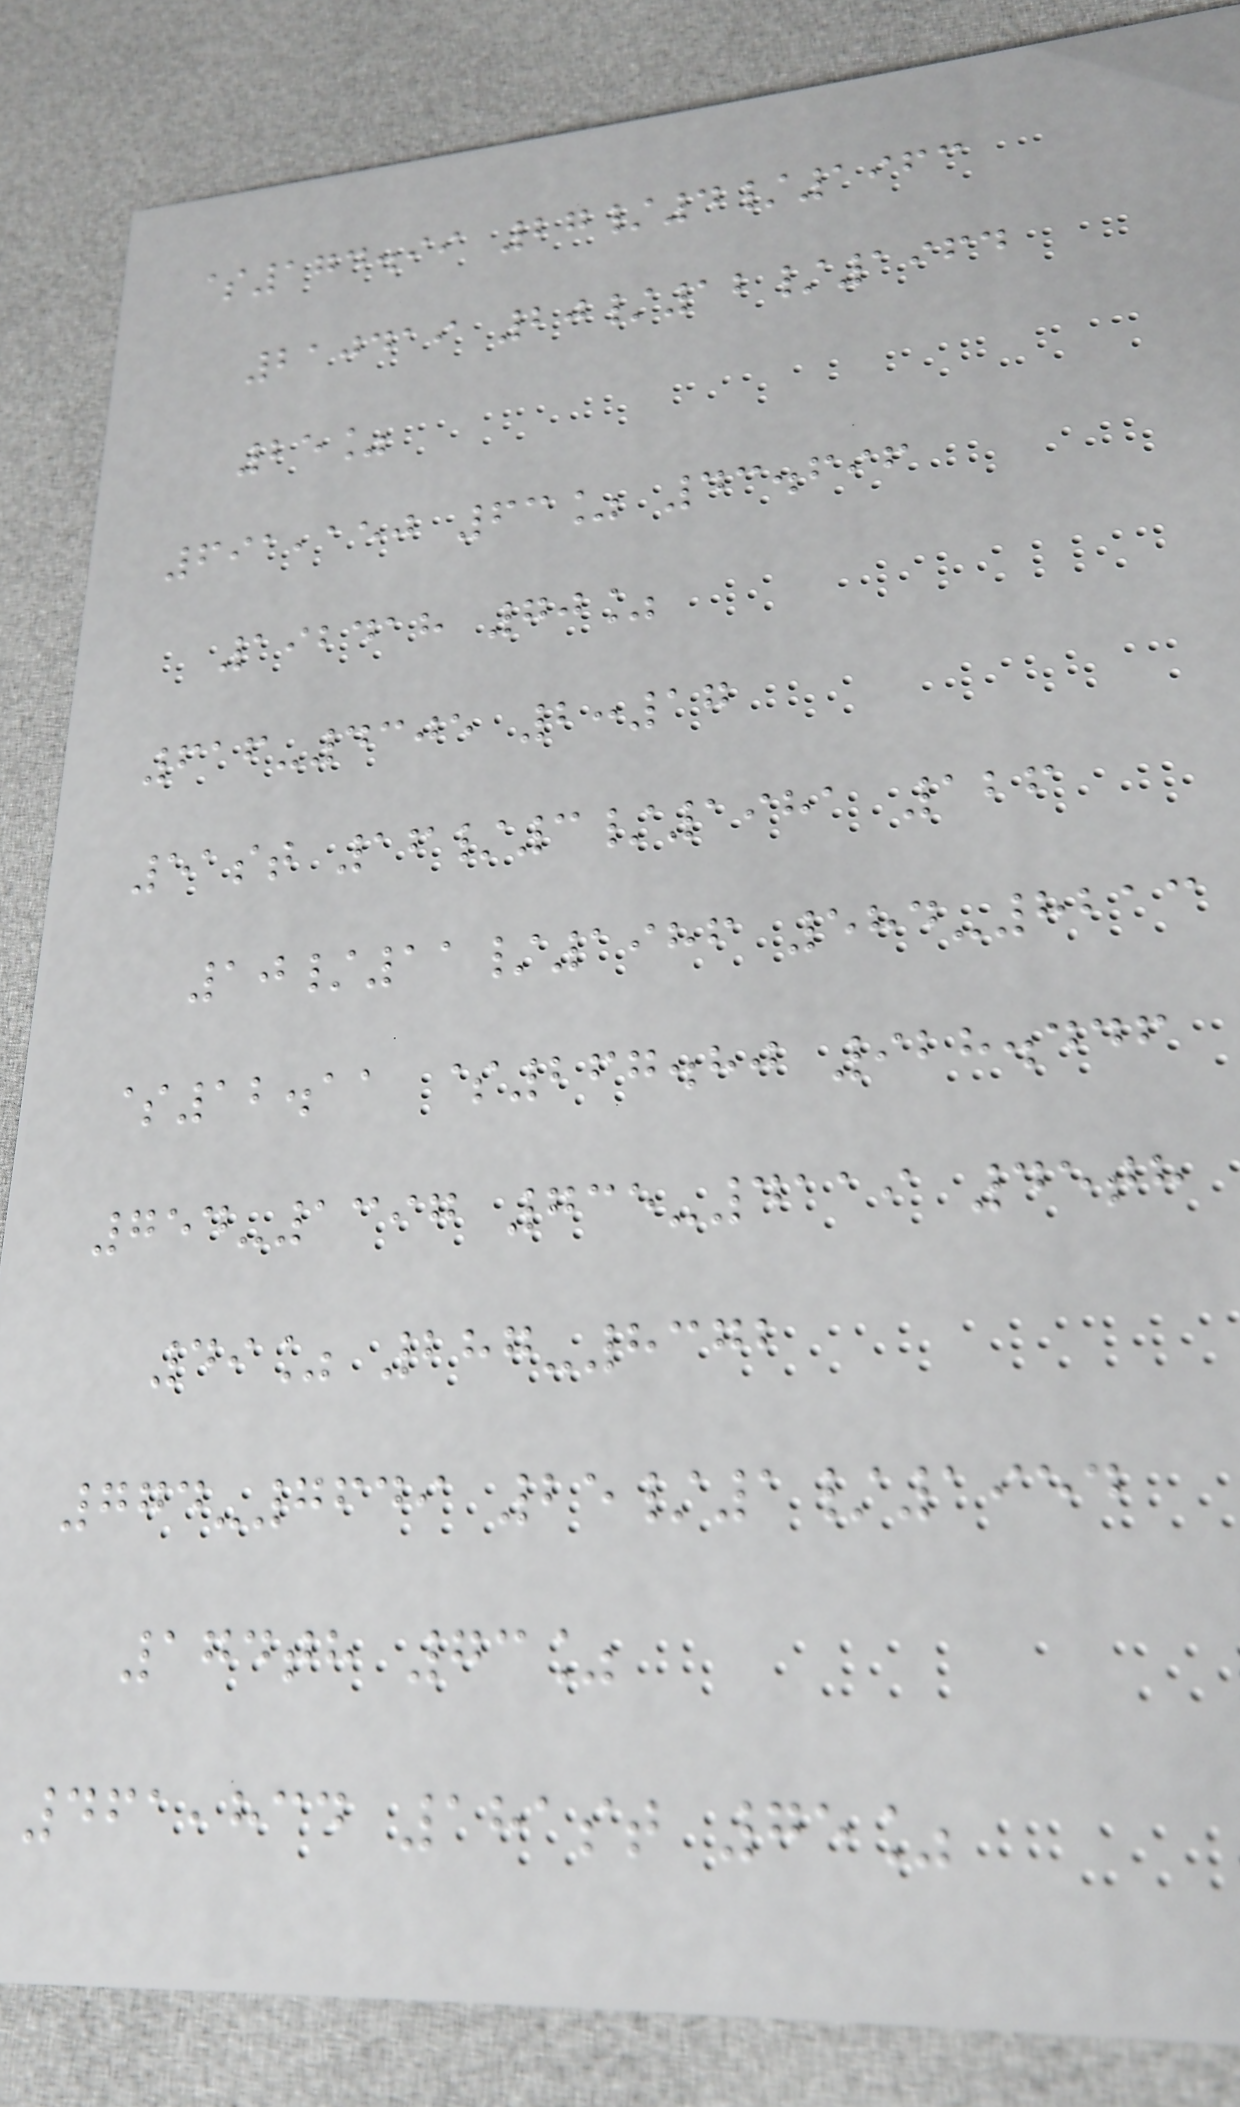$174.99 27/4/1963
210419 20/12/1964
25%
691,150 63% 43.696
192418 70%
616-4305 2:17
51st 16/3/1981 126
10/11/1986 584-8213
$12.11 $267.80 928.446
754-1397 735-4119 45th
49% 287-8372
774-7649 25/1/1954
174th 73%
461,834 181st 75%
